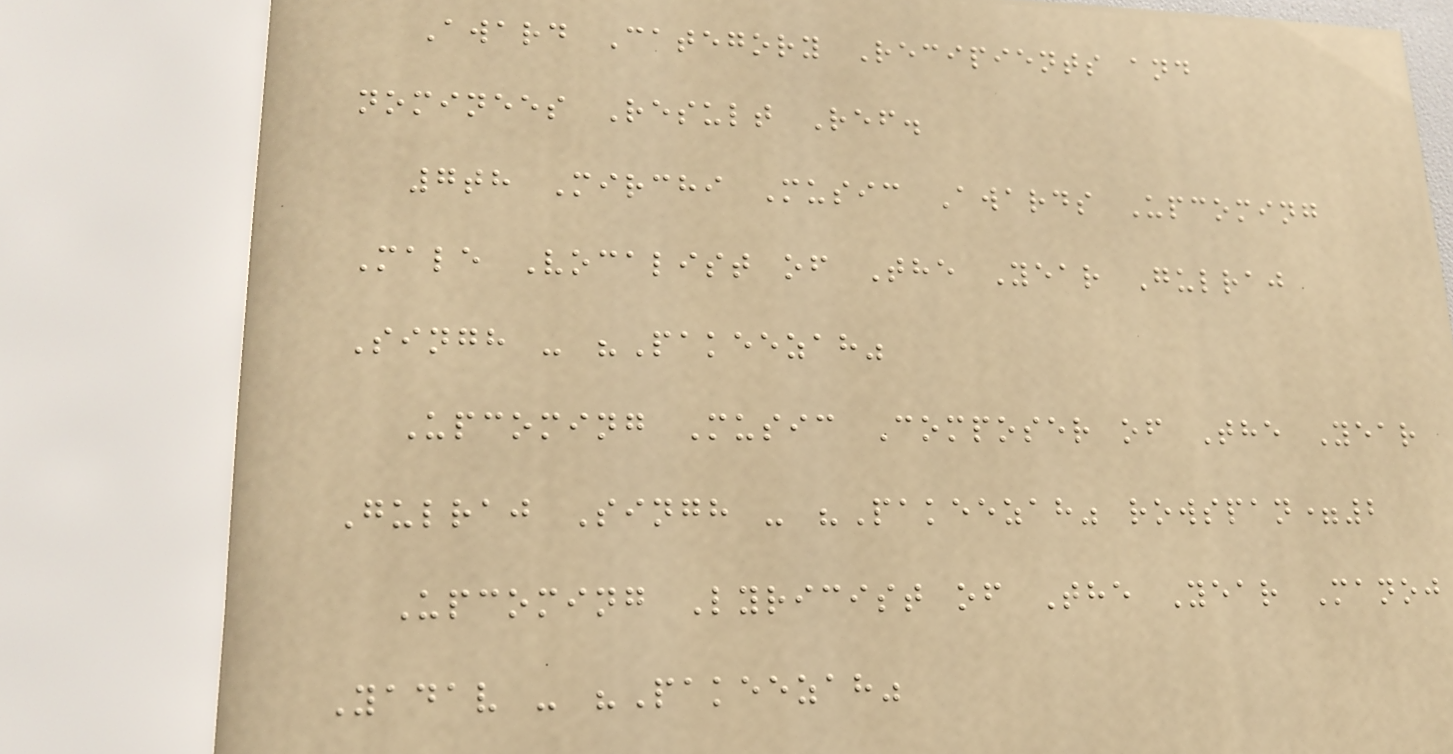Award Category Recipients and
nominees Result Ref.
7th Mirchi Music Awards Upcoming
Male Vocalist of The Year Gulraj
Singh - "Pakeezah"
Upcoming Music Composer of The Year
Gulraj Singh - "Pakeezah" rowspan=2
Upcoming Lyricist of The Year Manoj
Yadav - "Pakeezah"
